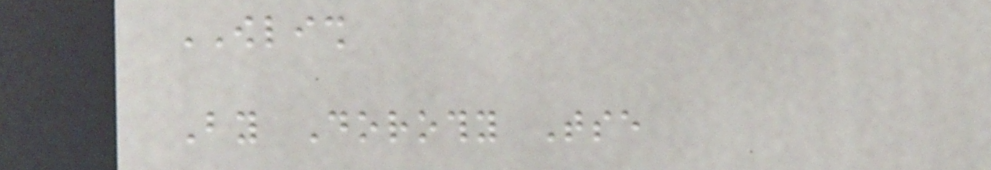OWLISH
By Dorothy Tse
